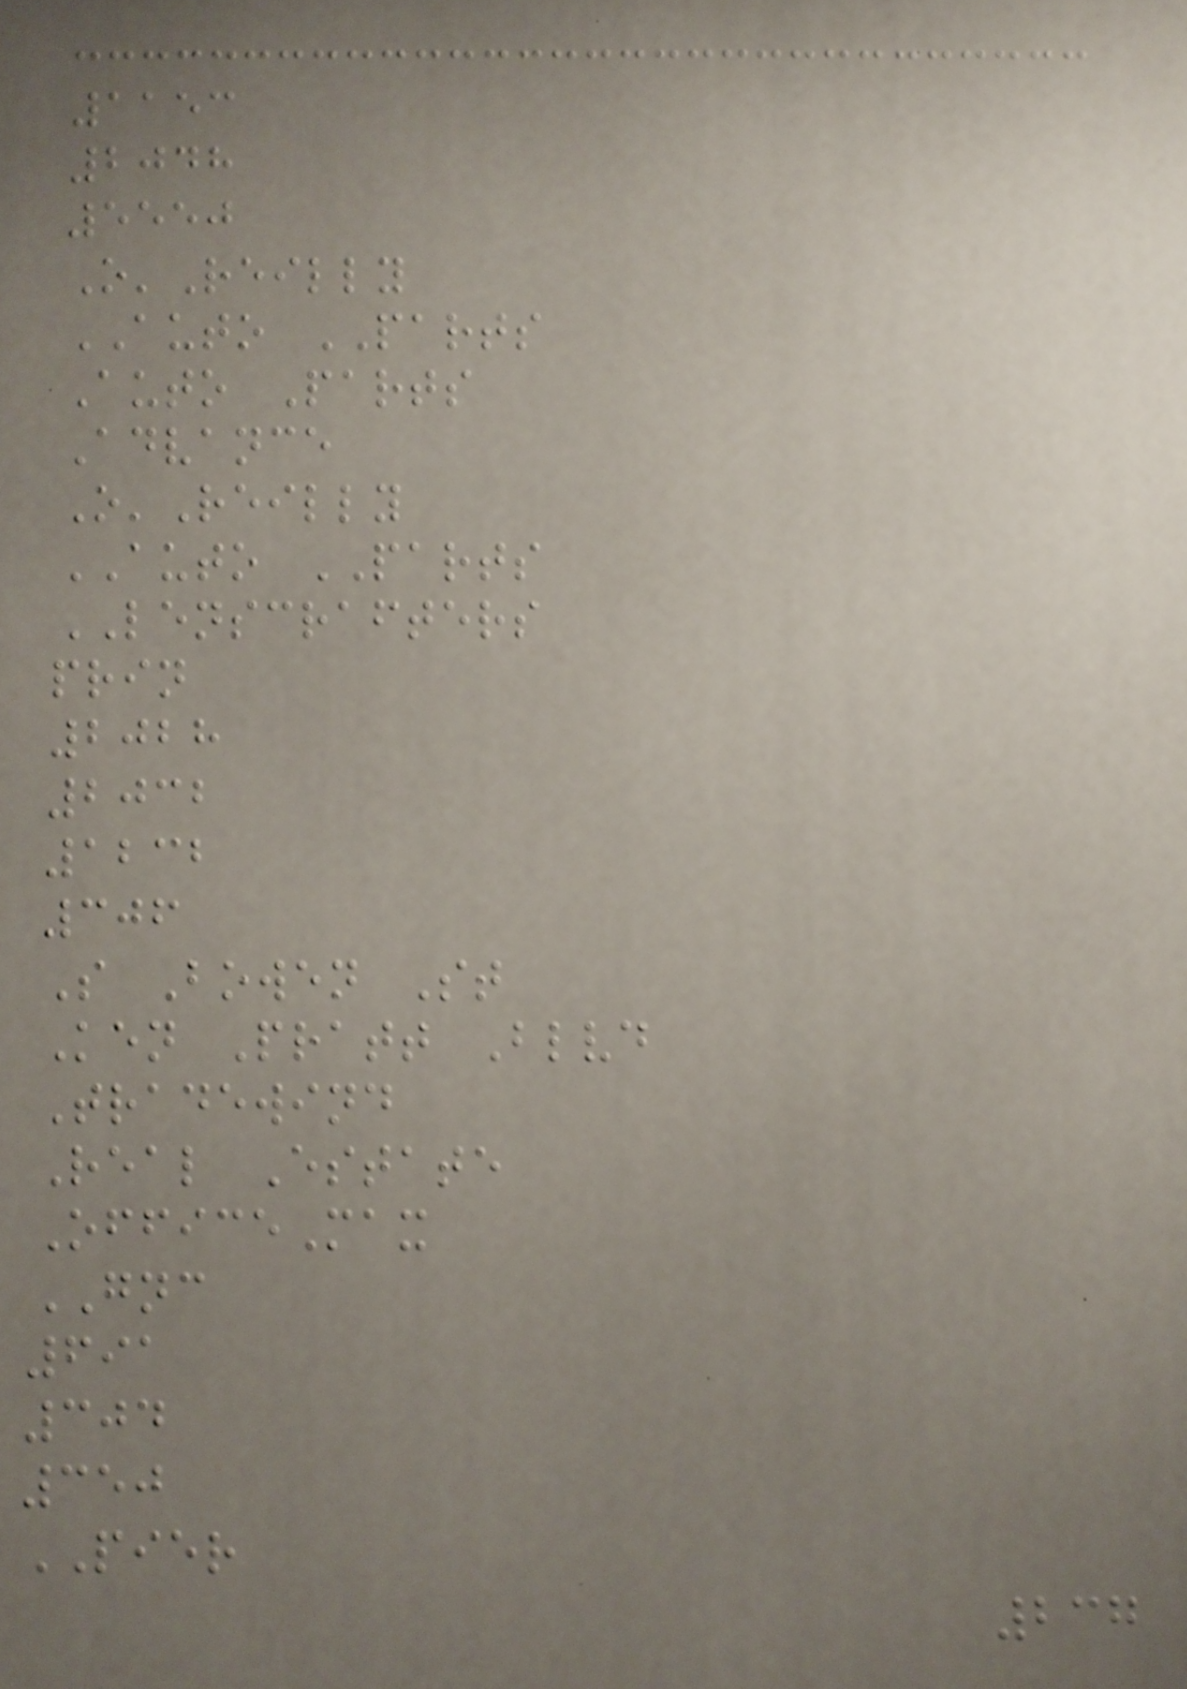1153
2048
5550
O'Reilly
AUTO PARTS
Auto Parts
Advance
O'Reilly
AUTO PARTS
LENSCRAFTERS
prin
2028
2032
1232
306
S Bowen St
Ken Pratt Blvd
Tradewind
Real Estate
OfficeMax
GNC
691
304
350
PIER
237
